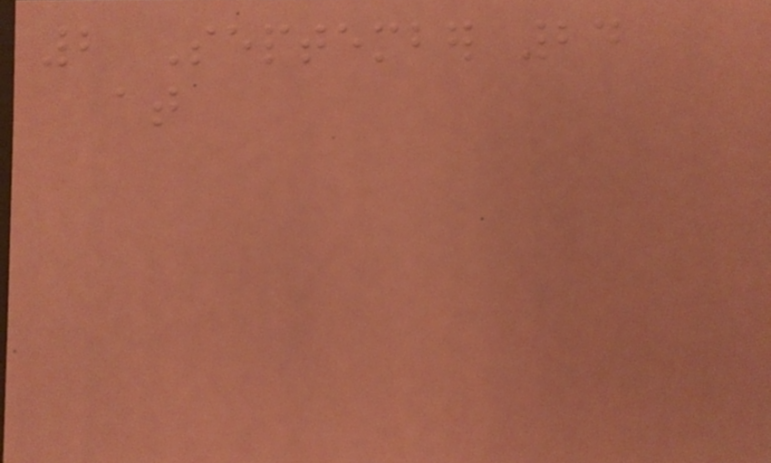2 September 24
at
